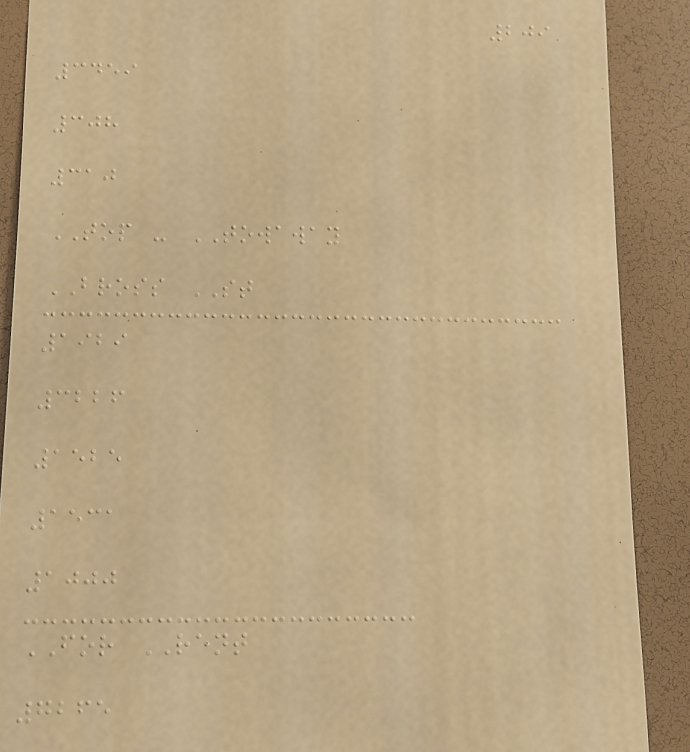209
3459
308
310
TOP - TOWAWAY
BROSS ST
1929
3226
1525
1531
1000
FOR RENT
7265
